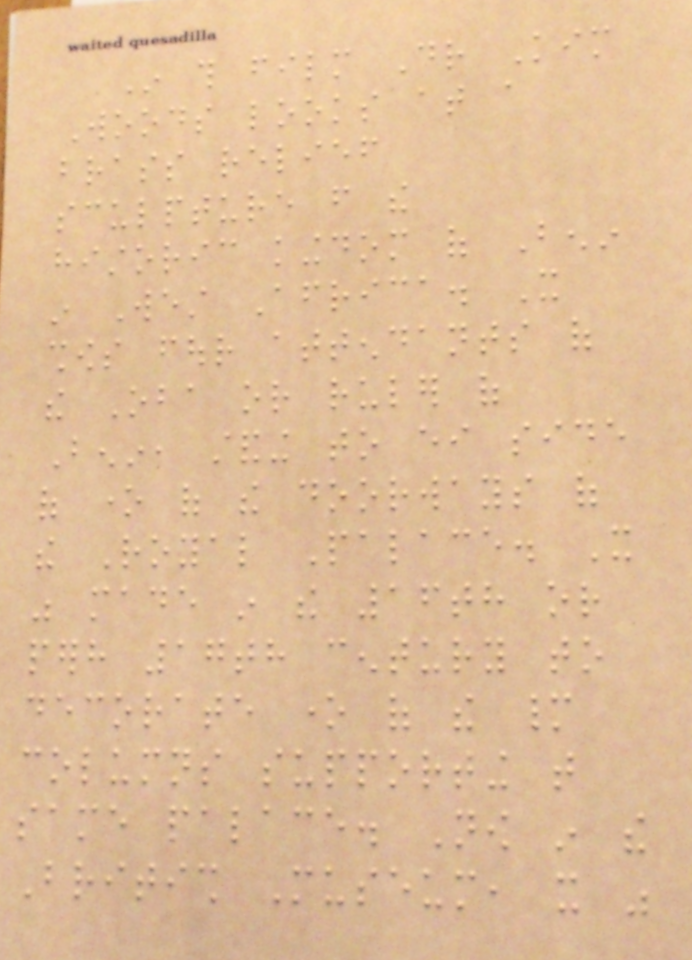In this film Dr Kim
Woods looks at a
brass relief
sculpture from the
historic kingdom of Benin
in West Africa. It
shows four attendants of
the Oba or ruler of
Benin, standing to either side
of one of the doorways of
the Royal Palace. It
was made in the 16th or
perhaps 17th century to
decorate one of the many
columns supporting that
same palace. Now in the
British Museum, it was
